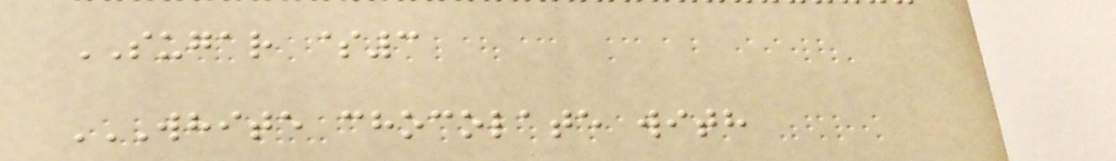SUGAR $3
WHITE CHOCOLATE WITH
